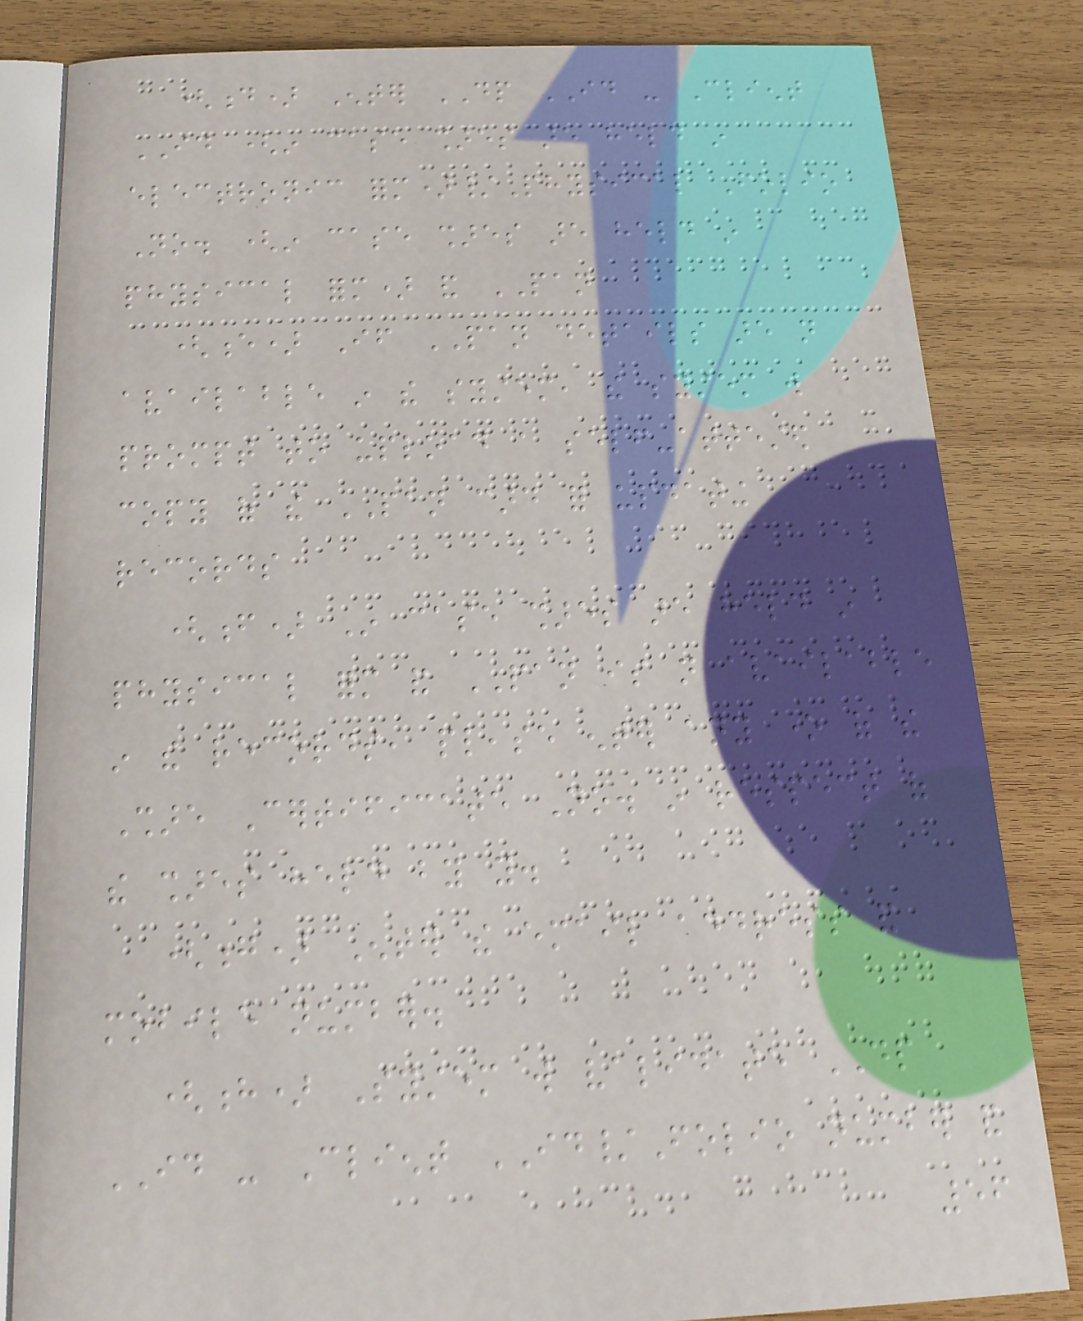(d) Enter DP ID - Client
ID (in case shares are held in
electronic form)/Physical Folio
No. (in case shares are held in
physical form) and PAN
(e) If PAN details are not
available in the system, the system will
prompt to upload a self-attested
copy of the PAN card for updating
records
(f) In case shares are held in
physical form and PAN is not available
in the records, please enter any one of the
Share Certificate No. in respect of
the shares held by you.
(g) Enter the email address and
mobile number.
(h) System will validate DP
ID - Client ID/Folio number and
56
